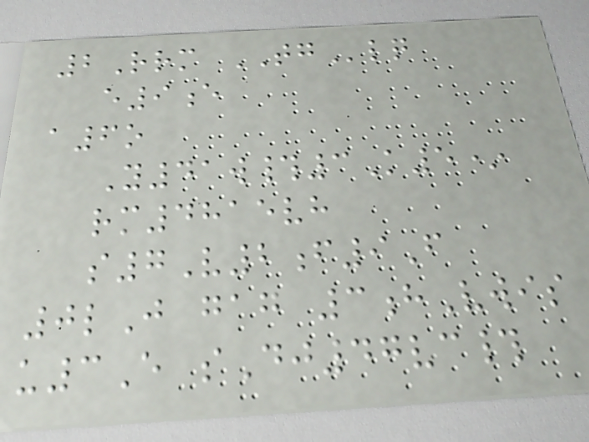2Rrm TGlq
e9e
a6o
Y41w#3K5*
rm4815vh
s7V2f9F
0lJ gag 3hVwis
u3E sDj47vc#
